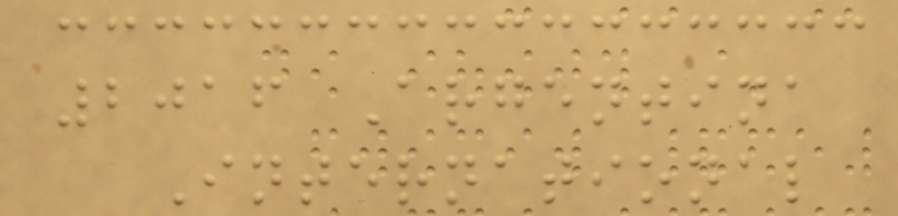2016 Argentina
International
